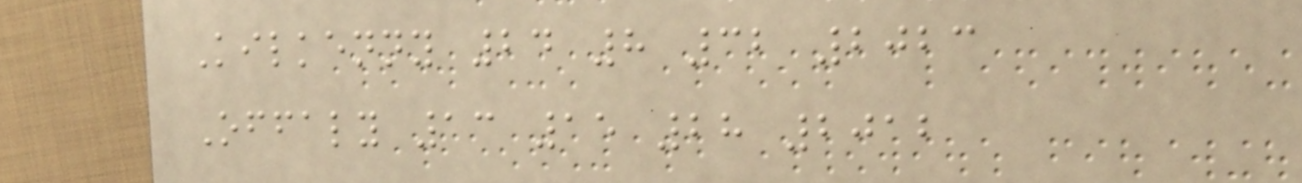Kilkenny 24 8 32 2023
Offaly 13 15 28 2012
